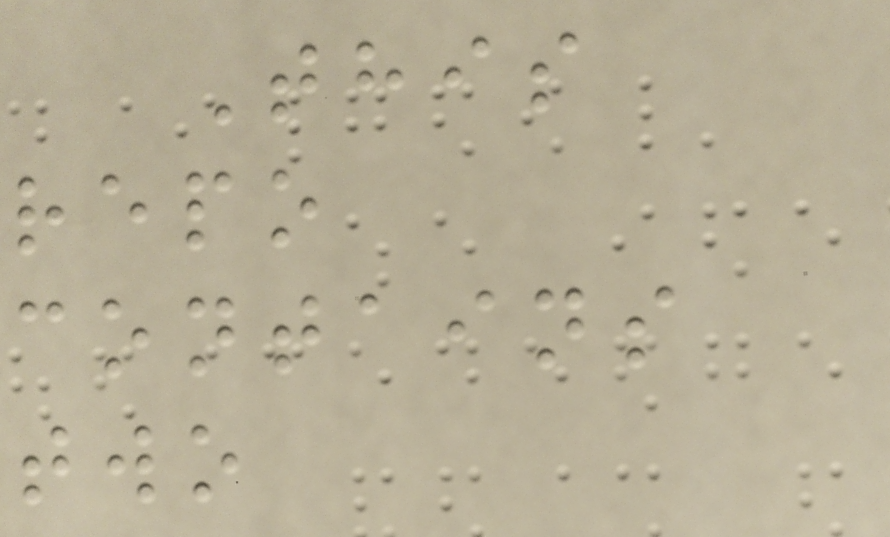This
repo
contains
two
